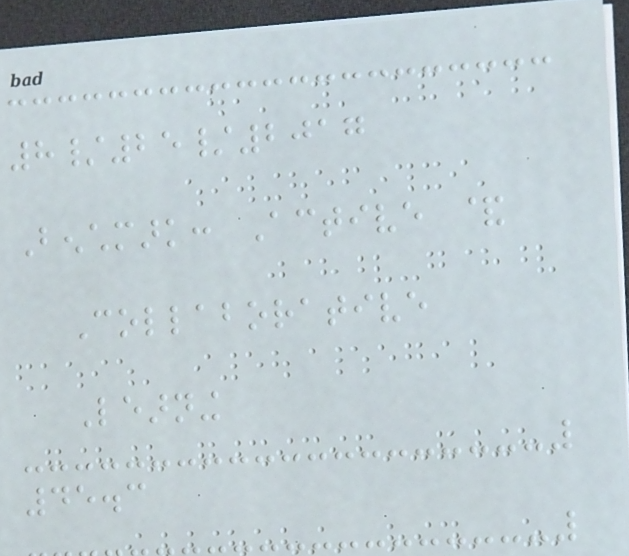8/25/2017
Benchmark: Active &
Collaborative
Learning
45.3
